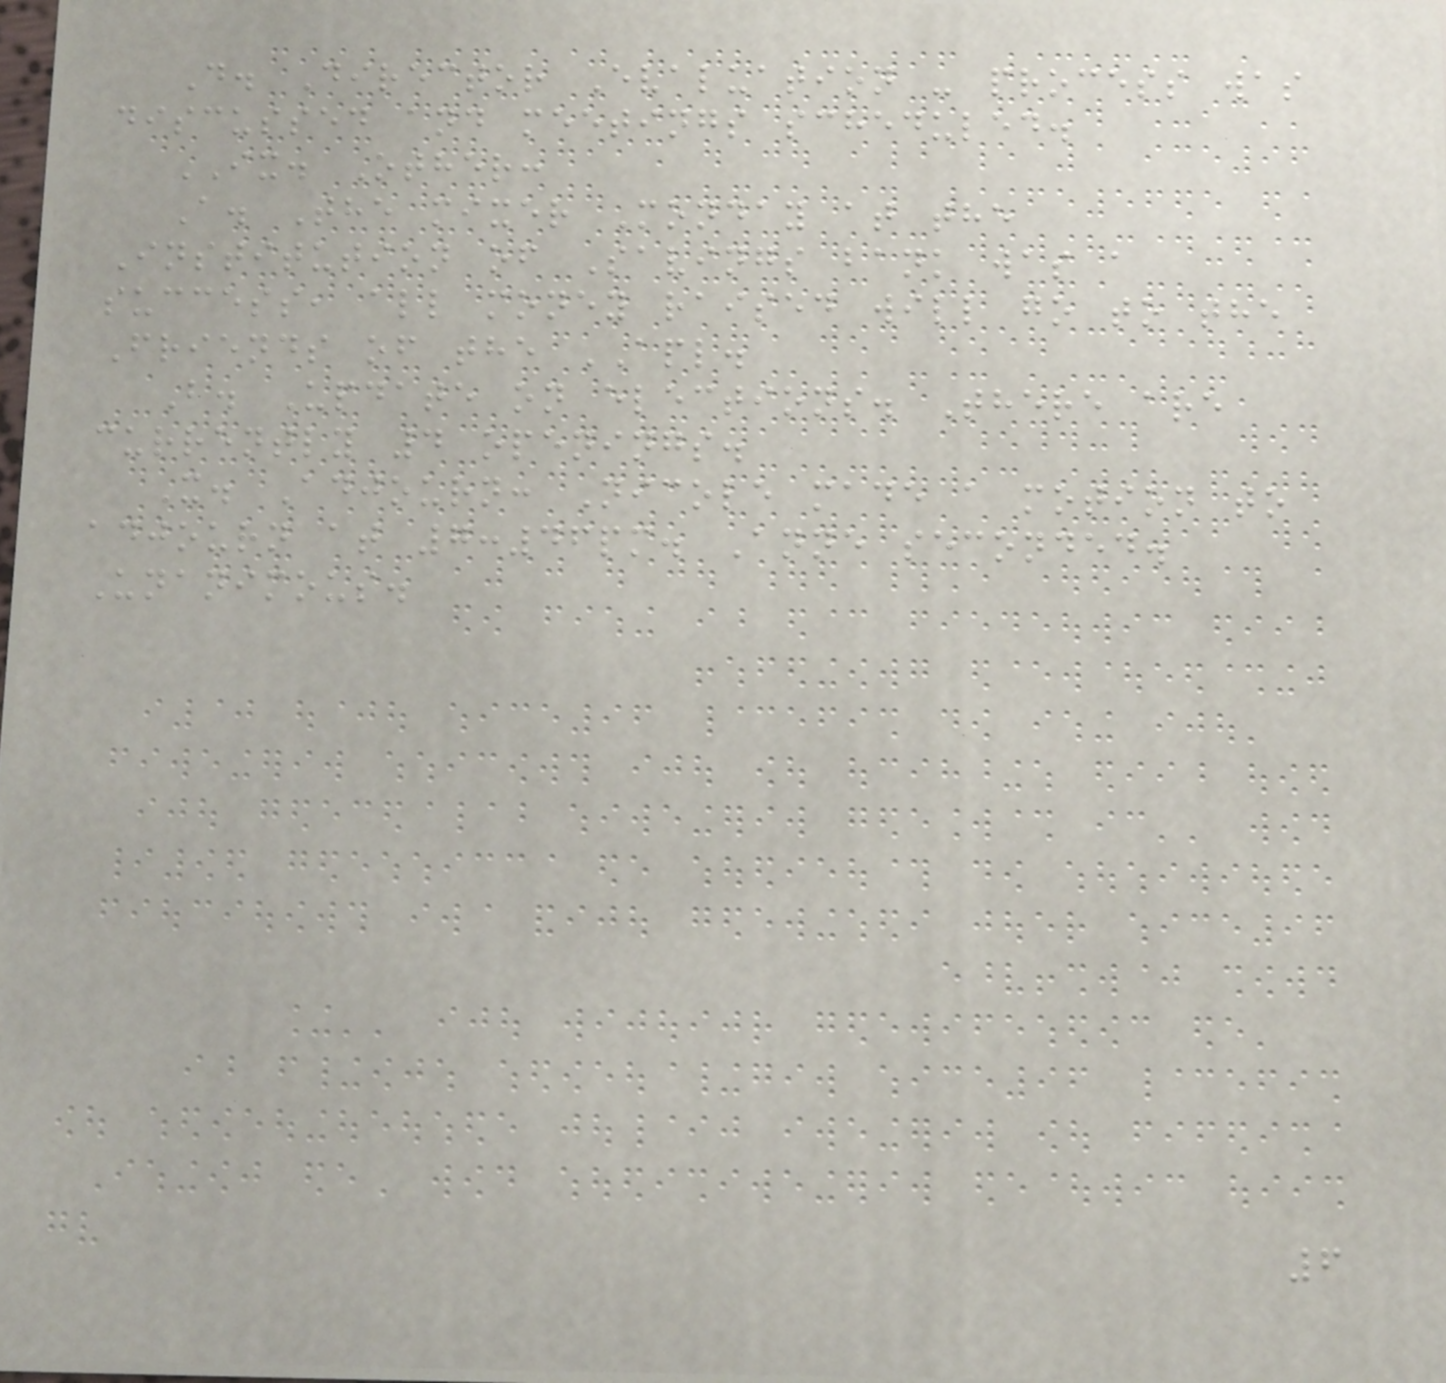D. Director Evaluation - process was
discussed and meetings scheduled.
IX. Other:
A. The mixer Monday at the
Institution of Savings bank was a
success, all money raised will go to the
Friends of the APL.
B. Update on elections. There are
currently 4 openings.
X. Adjourn: Nicole made a motion to
adjourn at 7:46pm. Anne seconded.
Unanimous.
6
